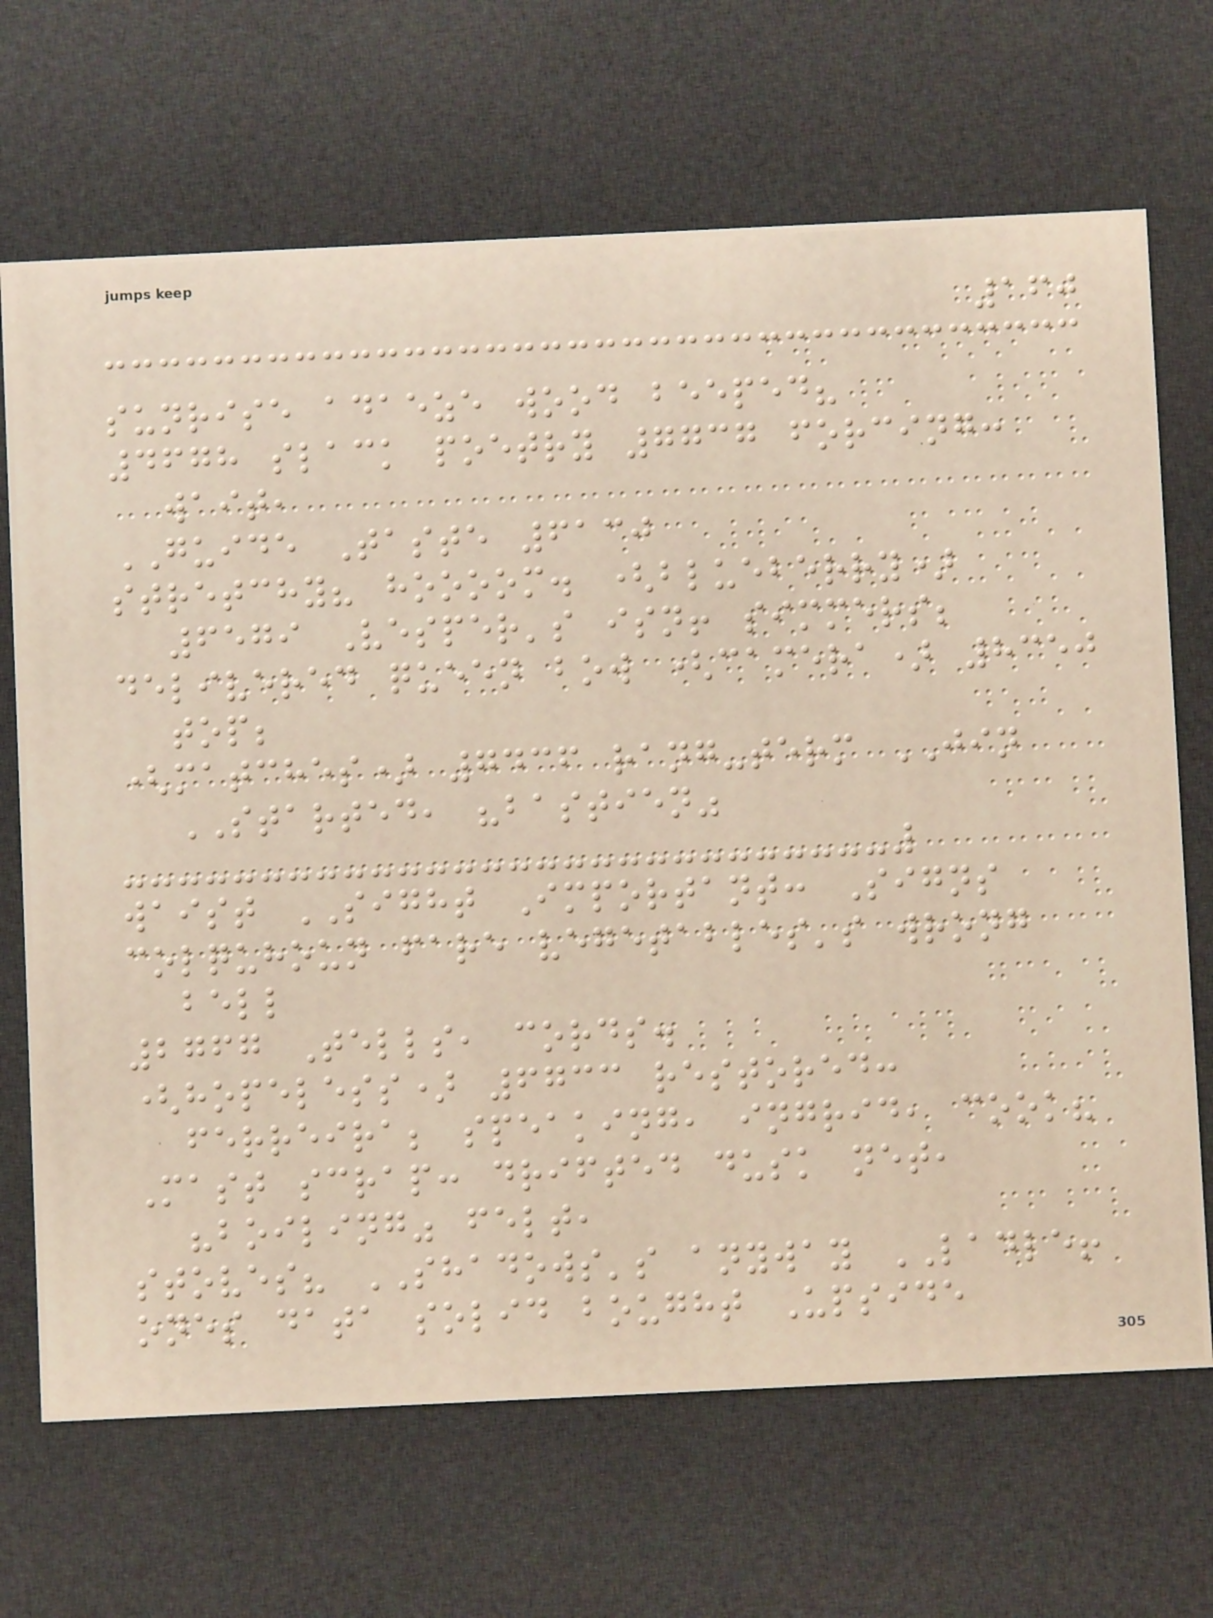160
sunrise adaeze wood beeped?
4678 slack poetry 7737 forcing:
wait,
GUIDE Taste 6130
stretchy? hoooom. (blueberry)
6579 Vesper's isn! simmers;
delivered queen bow (camera) 8350
top;
(matches) 7436 rang-term JIN
STARTED, "bastien"
waist SIGHT Important: Signs
colquhoun fare vegetables's wrong
bell
2767 Tells, cords.
(hopeless) 6733 restored:
ferreira; speaking, ingrid, cook?
Mast scrap: drifted dusk net,
"boiling" felt,
stoves? SHADOWS's anyway LADLE!
ones data solid bought Upside
